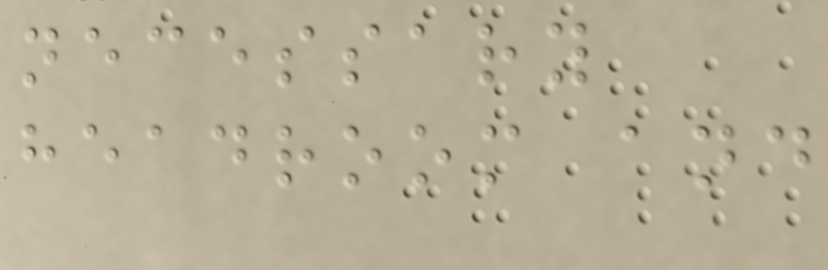necessary
headroom and
